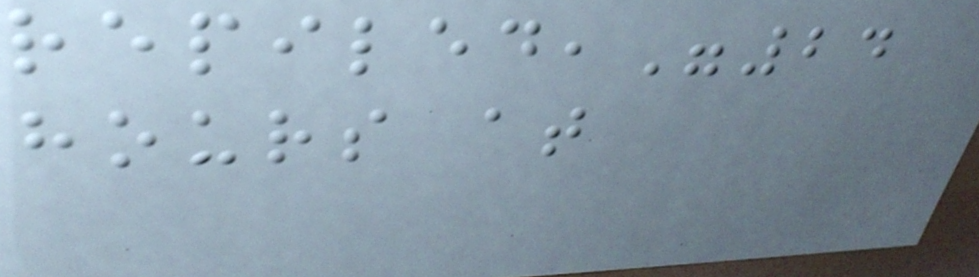repiled,"24
hours at
